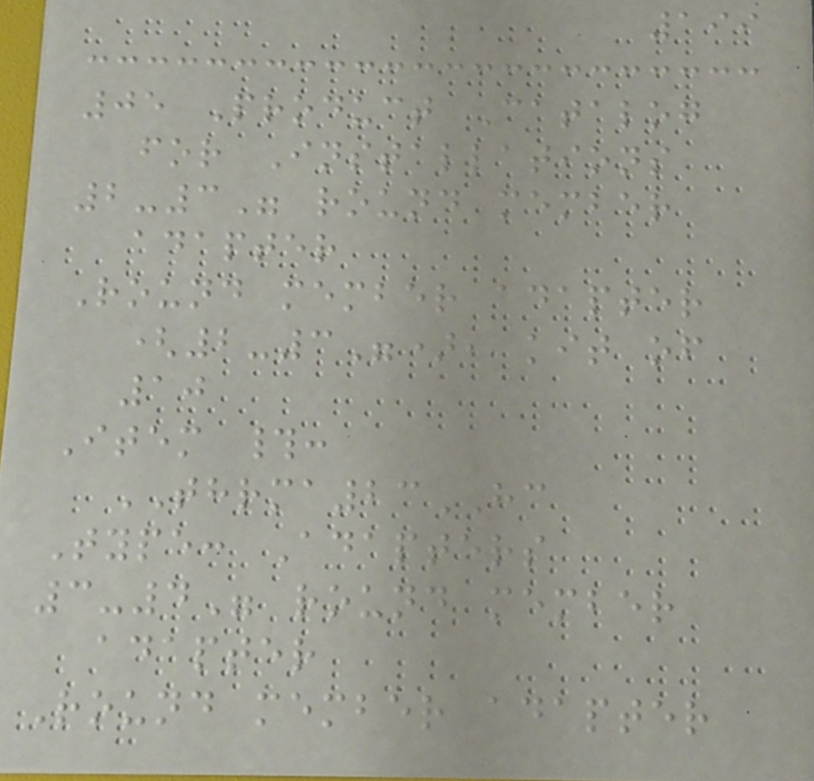199
05 Product Catalog
for Installations
2-3" round member
adapter
Round member adapter
(2-3"), kit of
10
Item #:
THRMA23HC
Type: Adapters
3-4" round member
adapter
Round member adapter
